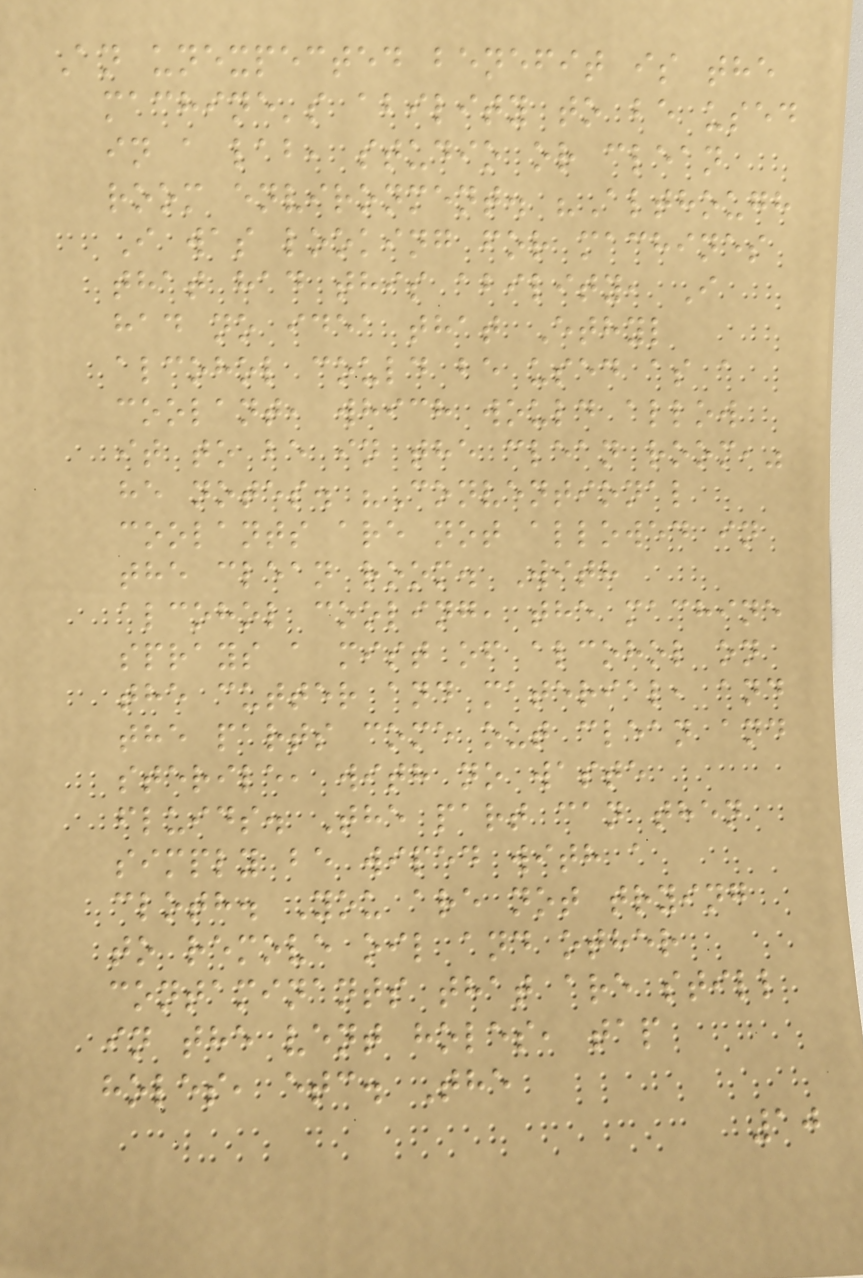An unexpected benefit is the
machine's ability to be used
in a lab, studio or clean
room environment. "Although
I was looking for machines
that had this ability, I
had no idea that Ethyl
alcohol could be used as a
coolant, which would allow
it to be in the clean room,"
he notes. "Conventional
coolants are not allowed in
the clean room. With
alcohol cooling, the machine
sprays a mist of alcohol on
the cutter and material, and
the parts come out clean and
sterile, with no waste
fluids. The part can then
simply be wiped with a
cloth. You are not trying
to remove oil and other
contaminants that are still
in the vent holes, tap
holes, etc. The
10
